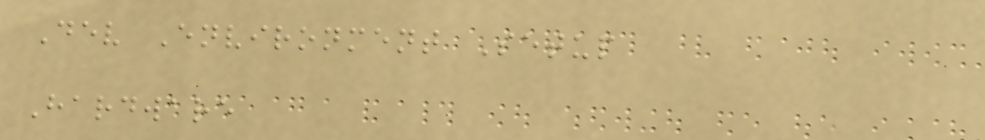Dev Environment Setup
Hardware
